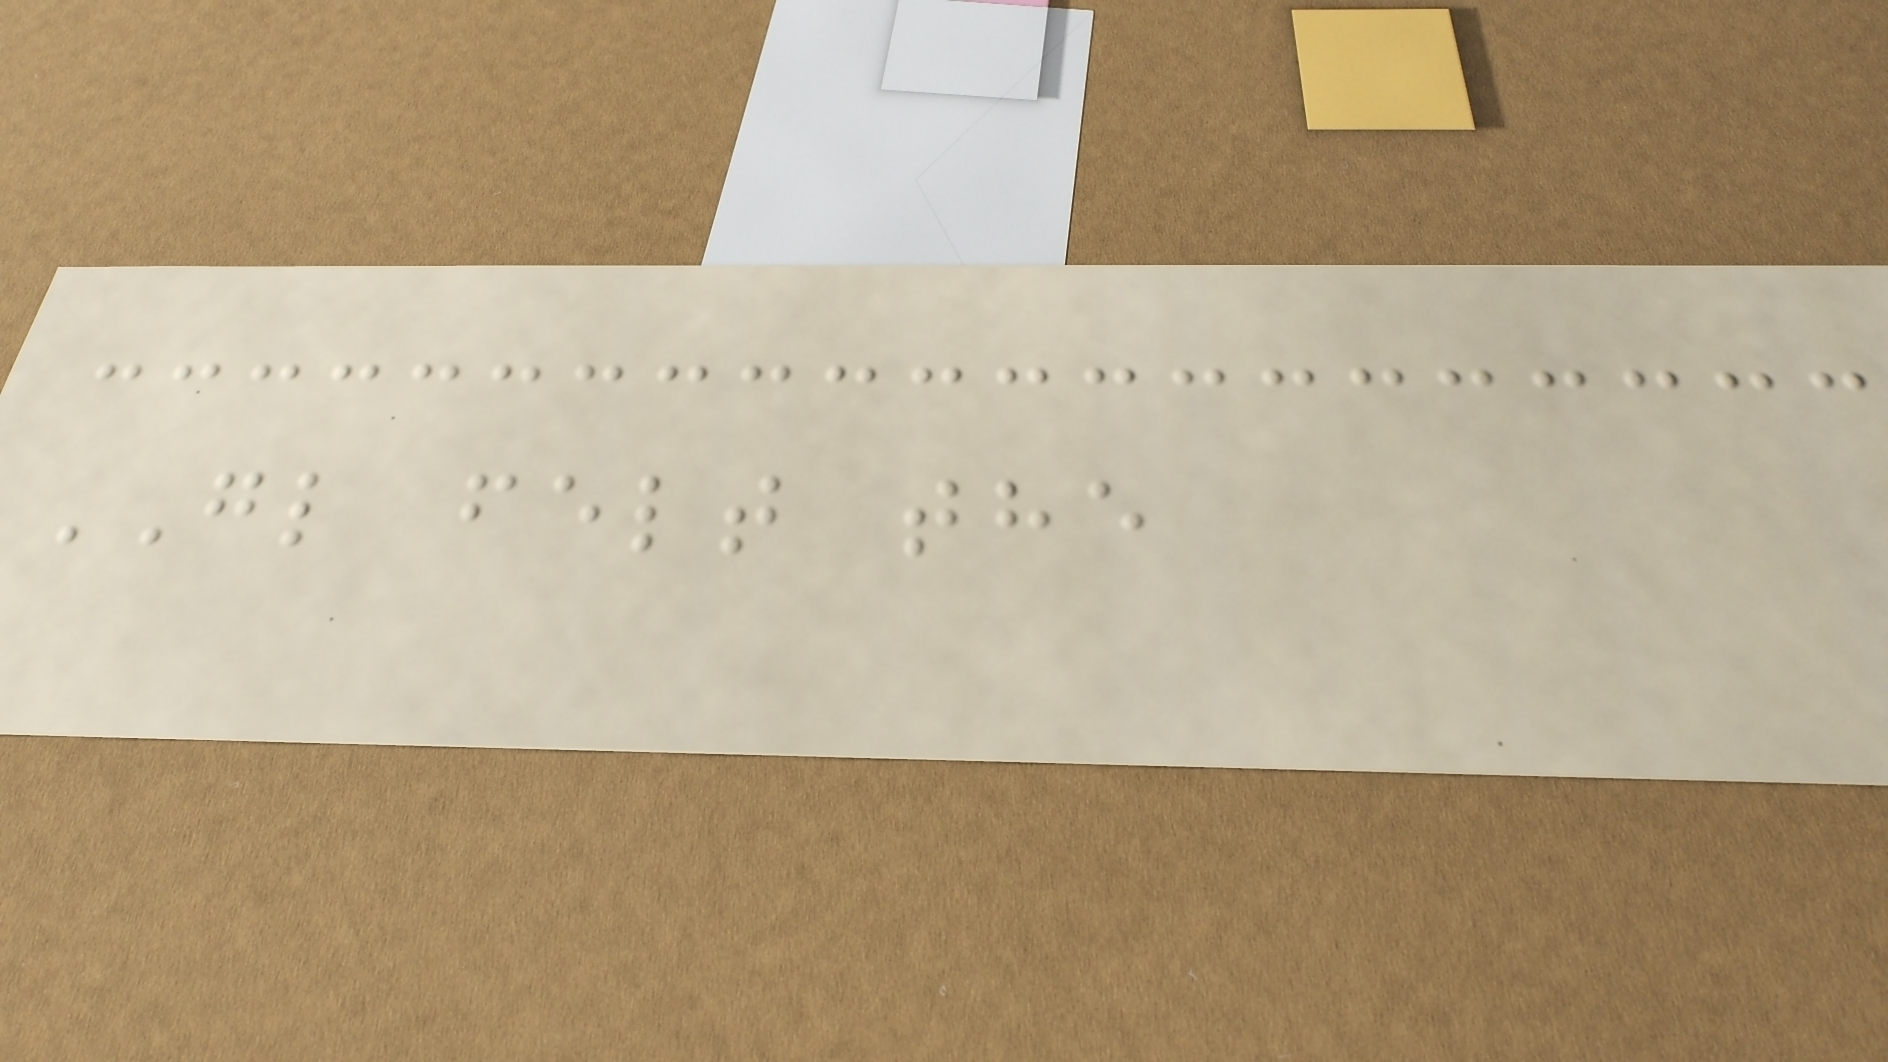GL felt the
